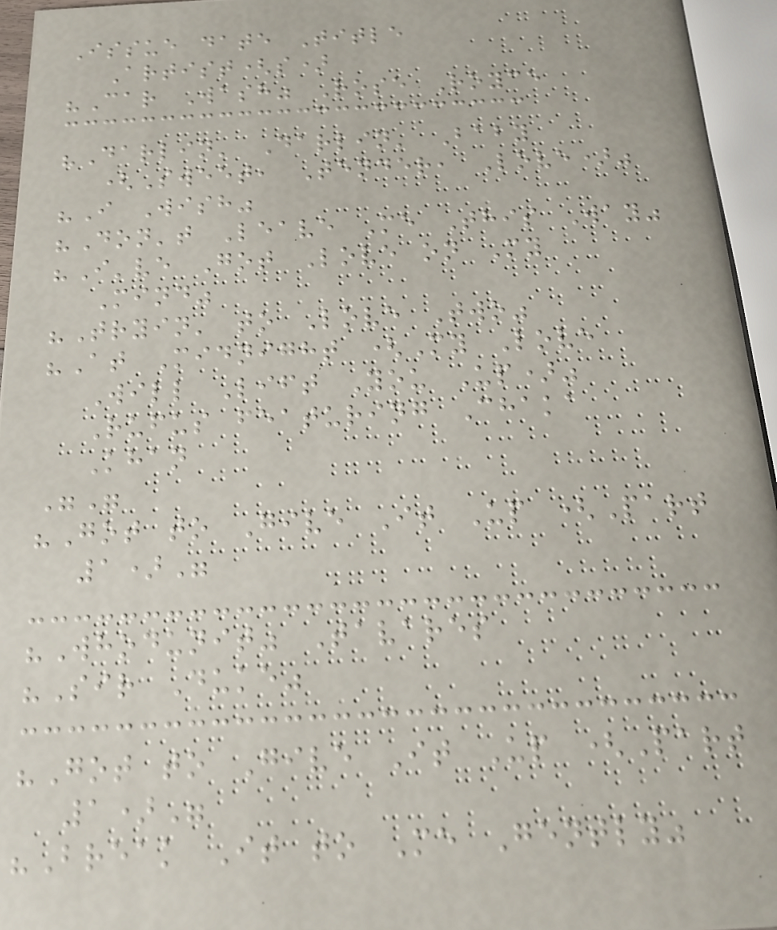Issue date Title
Artist(s)
"Car Wash" Rose Royce
"Darlin' Darlin' Baby
(Sweet, Tender, Love)"
"I Wish"
"Don't Leave Me This Way"
"I've Got Love on My
Mind"
"Tryin' to Love Two"
"At Midnight (My Love
Will Lift You Up)"
Rufus featuring Chaka
Khan
""
"Got to Give It Up (Part
1)"
"Whodunit" Tavares
"Sir Duke"
"Got to Give It Up (Part
1)"
"Break It to Me Gently"
